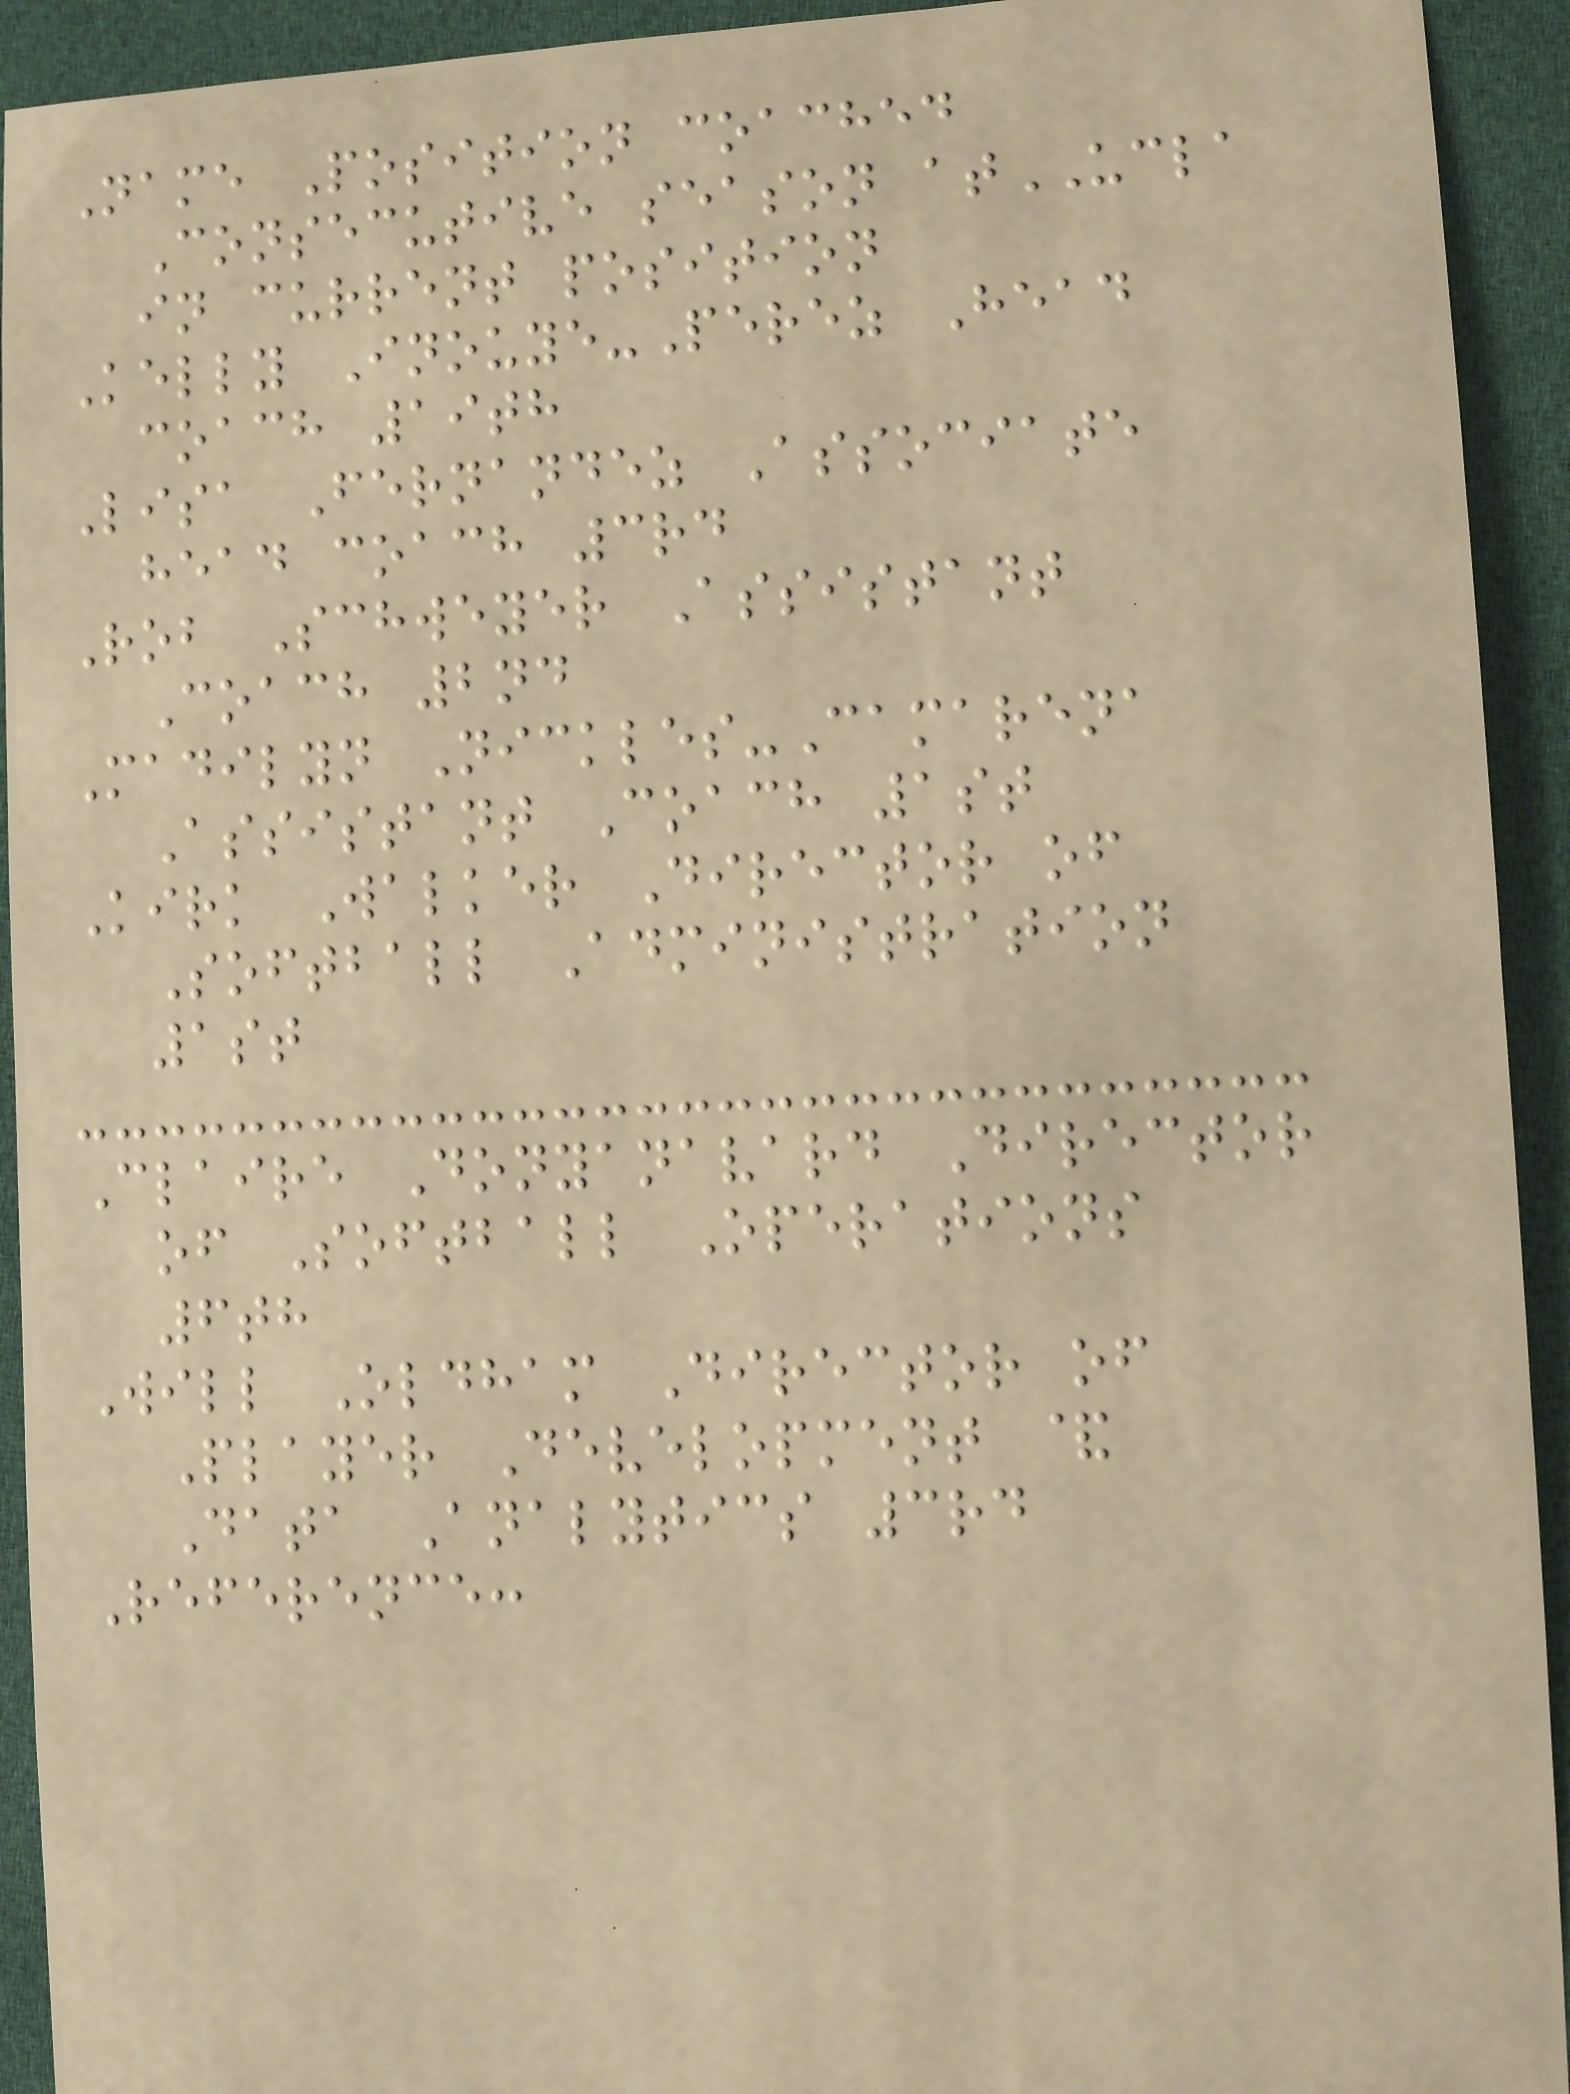Name Position coached
Consecutive season atUCLA
in current position
Kelly Inouye-Perez Head
coach 19th
Lisa Fernandez Associate
head coach 3rd
Rob Schweyer Assistant
Coach 2nd
Madilyn Nickles-Camarena
Assistant Coach 1st
Kirk Walker Director of
Softball Administration
1st
Claire Donyanavard Director
of Softball Operations
6th
Will Oldham Director of
Player Development &
Data Analytics 3rd
Reference:
